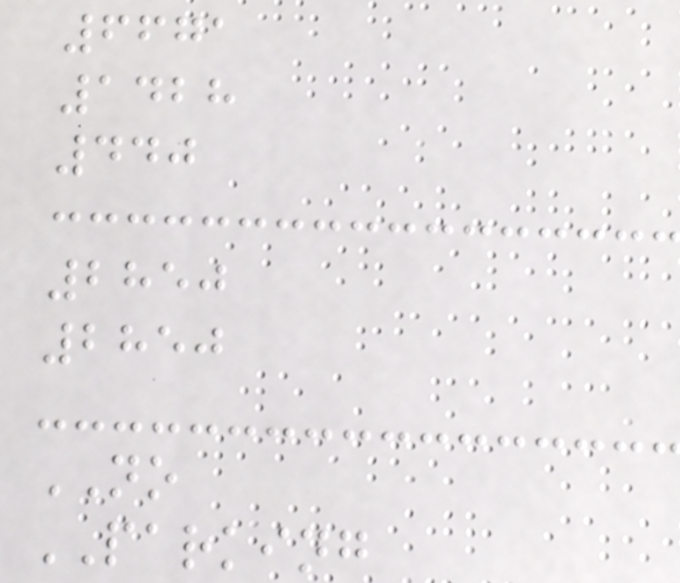6671
1428
440
2850
2850
NO
PARKING
